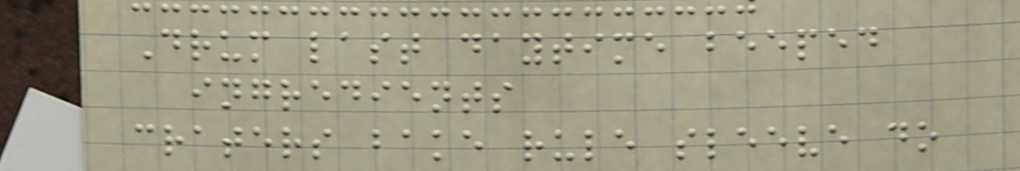Drum last daytime beeped
ingredients
craters bake rule sleeve do
